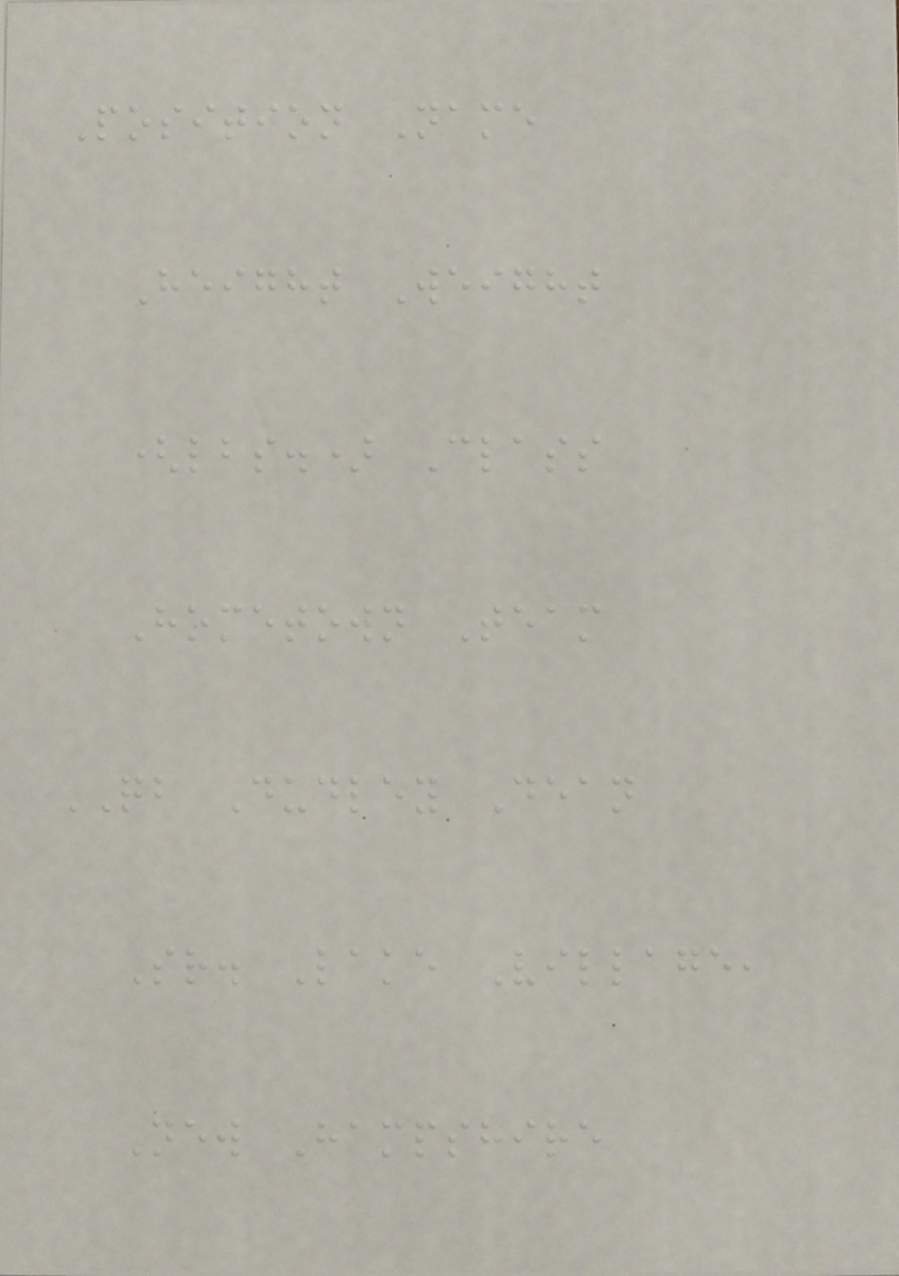Position Name
Height Weight
(lbs.) Class
Hometown Team
QB Dudley Dean
Sr. Lake Village,
New Hampshire
